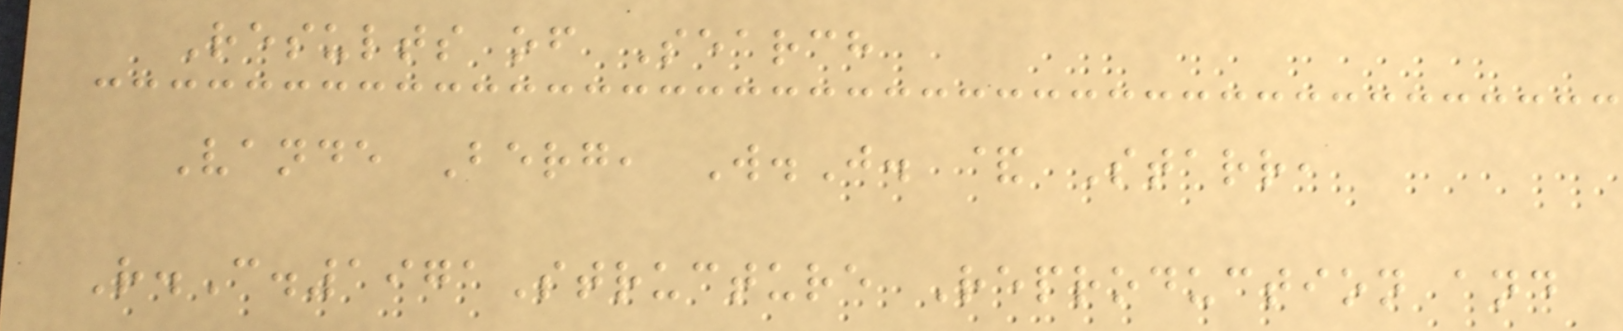Results of Search
Vande Berg, W.J. & Starr,
R.C.1971Structure Reproduction and
